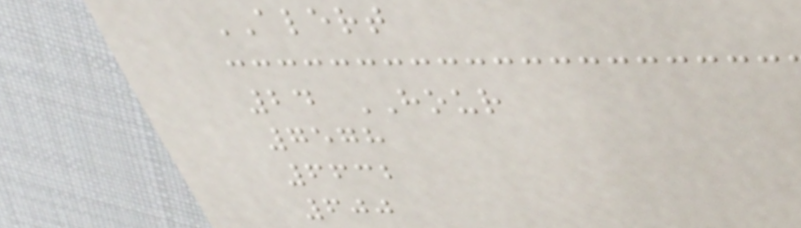ALERT
24 HOUR
7578
6632
600
